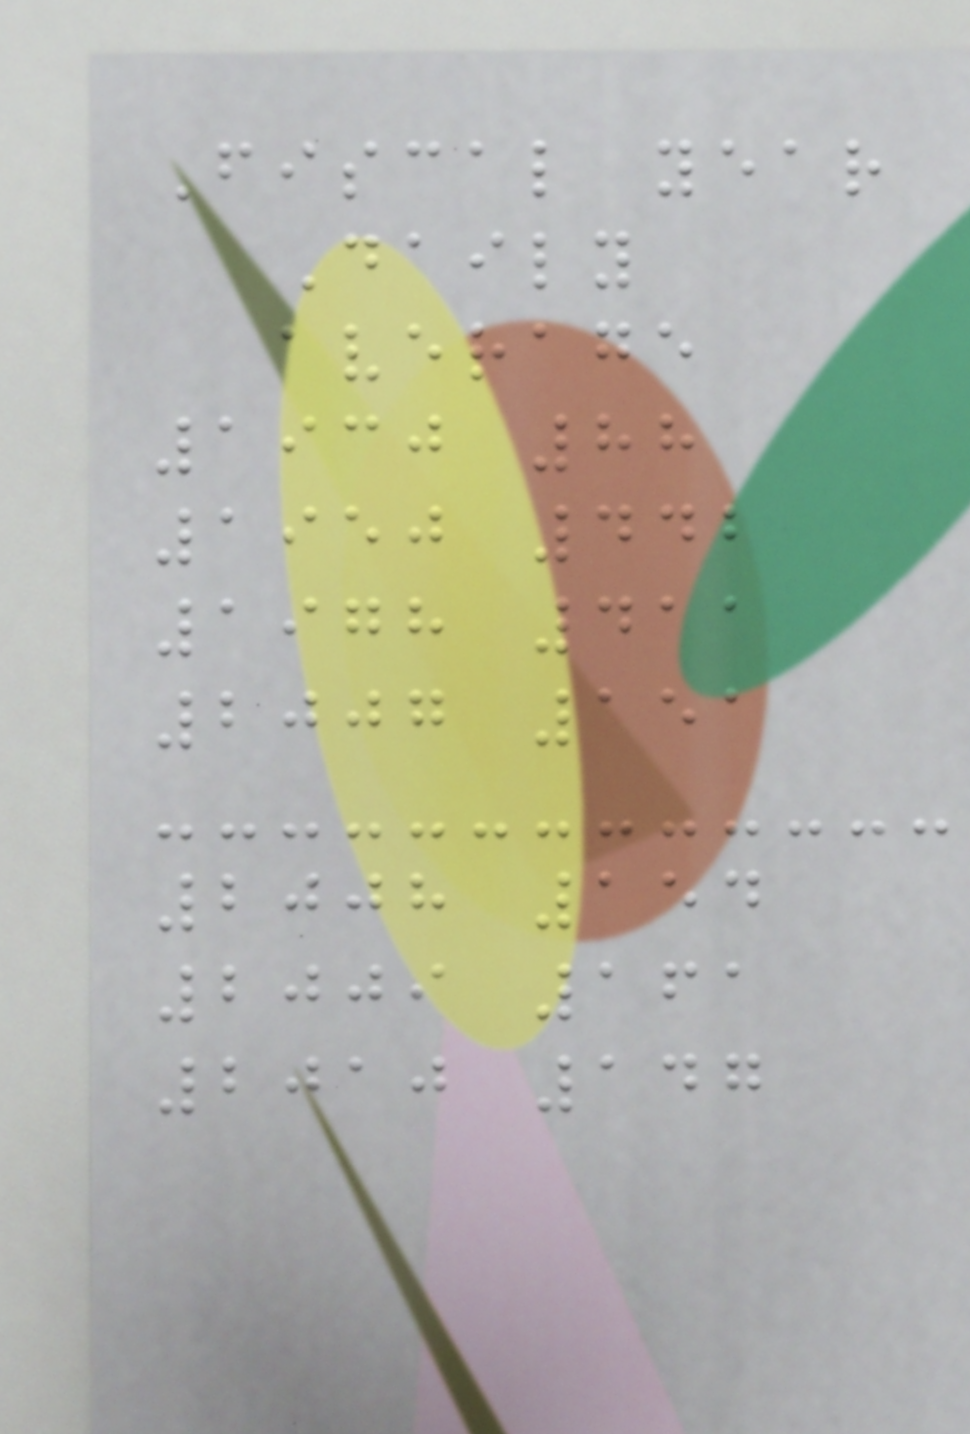Fiscal year
Daily
average
1930 88
1950 442
1978 411
2007 151
2008 154
2009 161
2010 147
